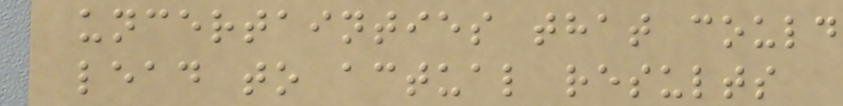uncertainties that could
lead to actual results
